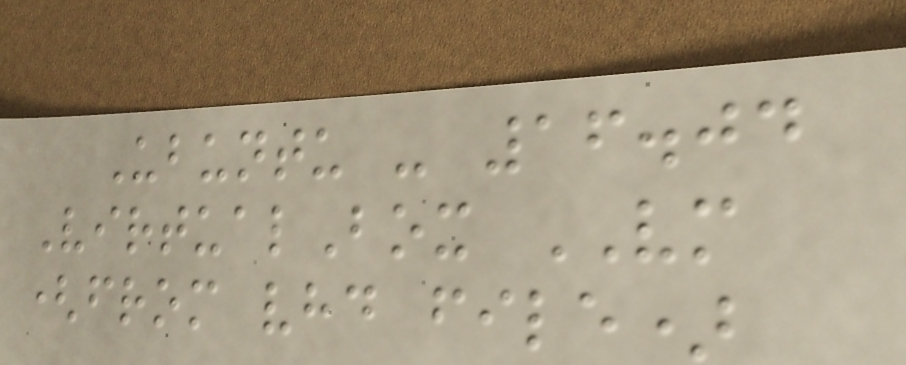Ubuntu - 16.04
VirtualBox VM
(from vhd file)
